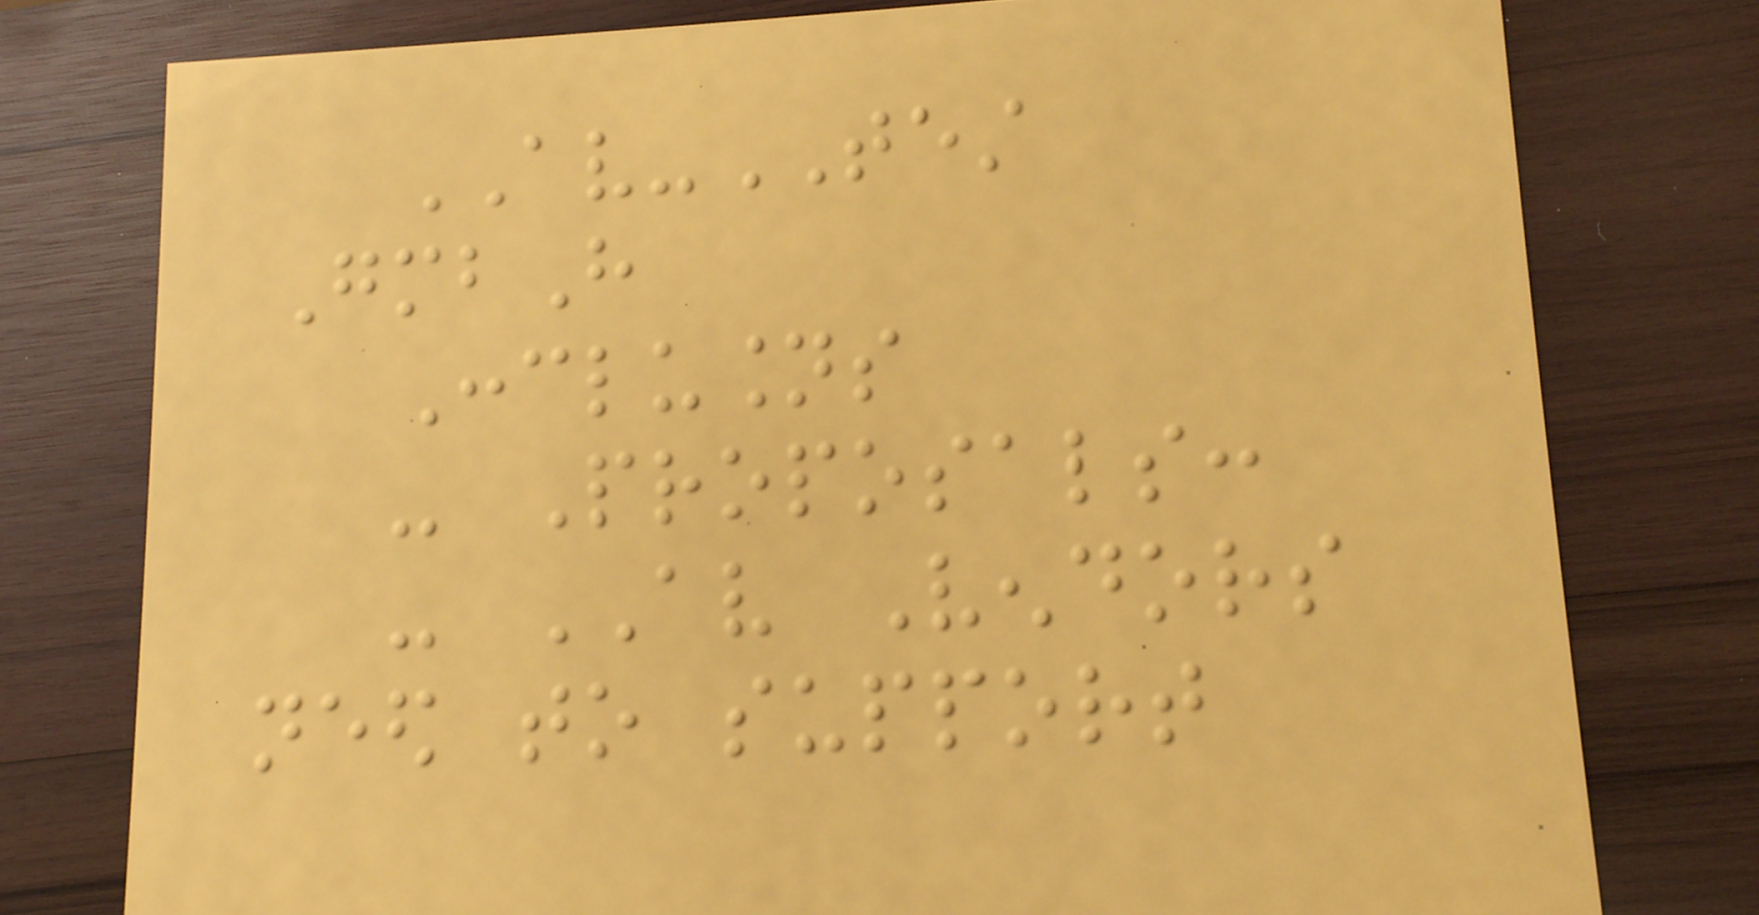AV-TEST
GmbH
Conclusions
- Proposals:
- AV Vendors
need to support
